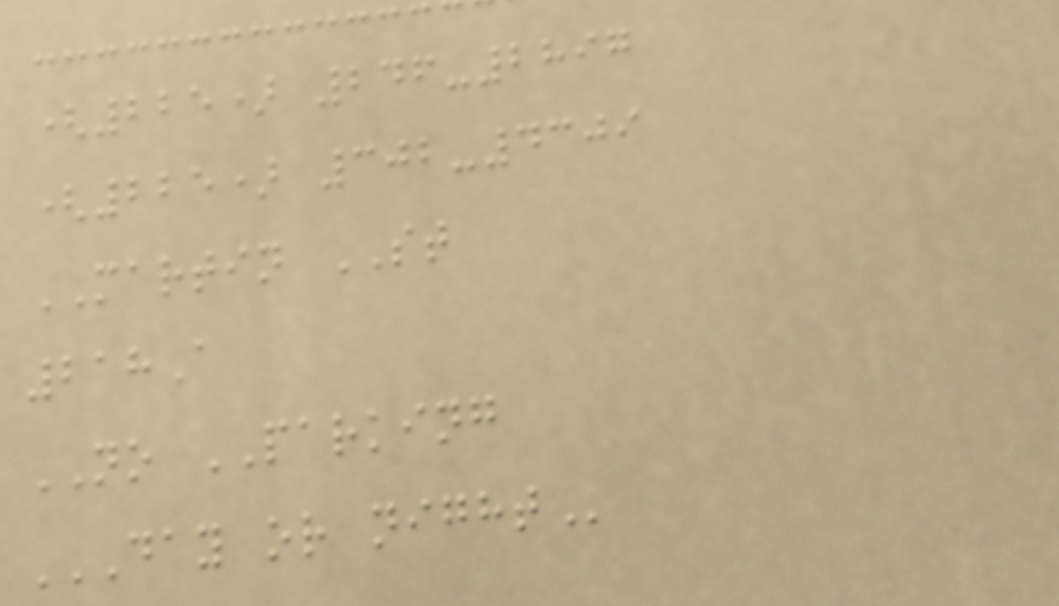(225) 246-2897
(225) 302-4309
MARTIN ST
218A
NO PARKING
DAY OR NIGHT
